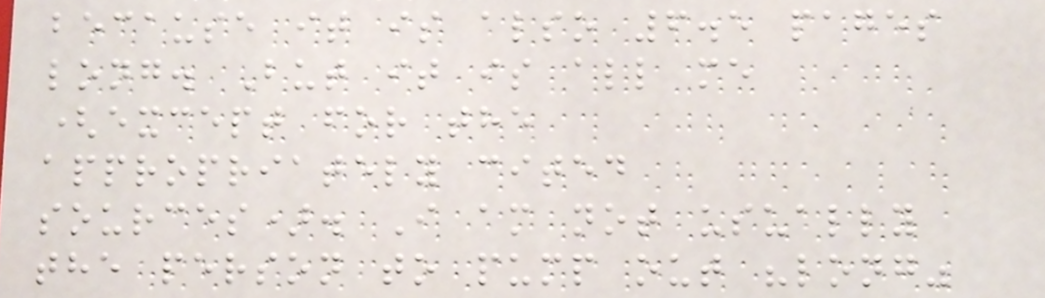because it is also 6.5 pages
long. But it is all me
(except for the
appropriately cited
sources). I am not usually
the person to pump out "long"
